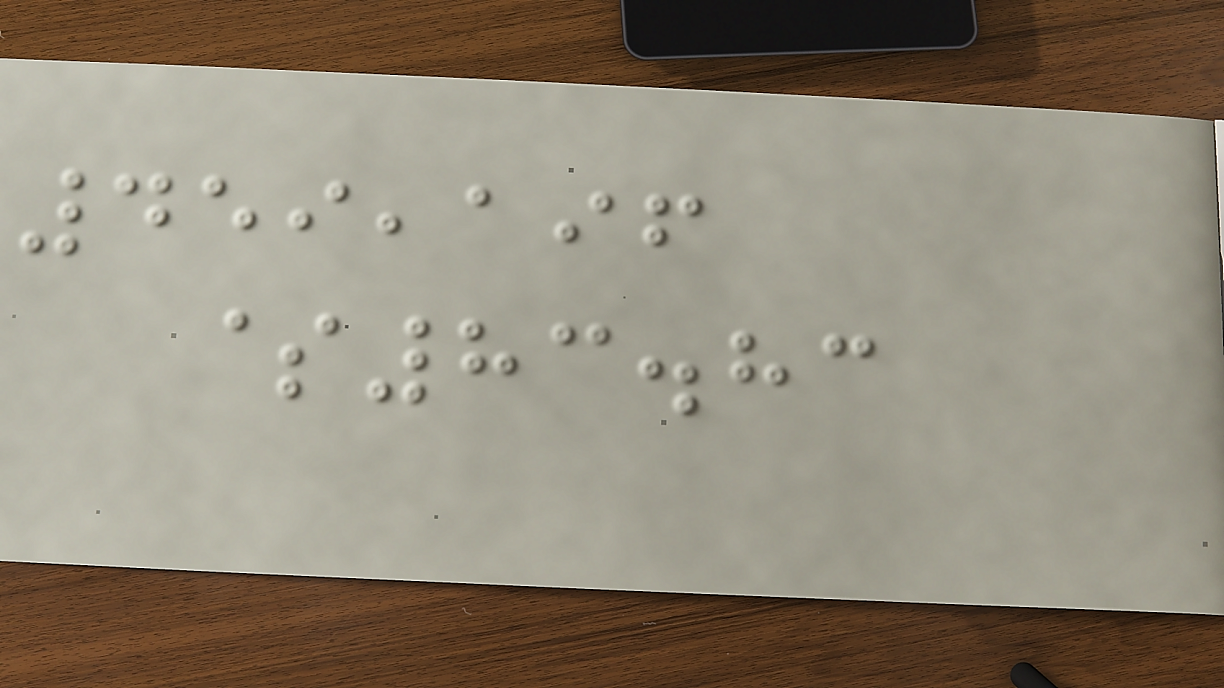459,196
$83.83
